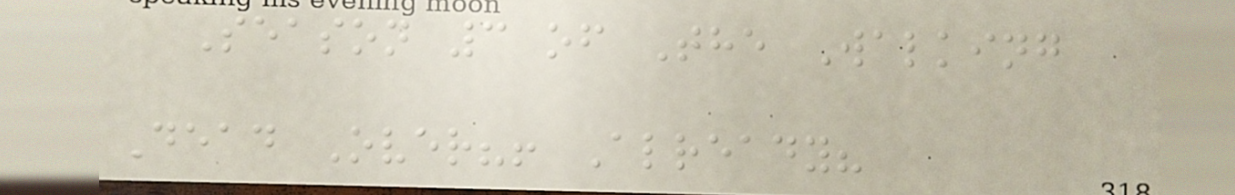Season 3 of The Walking
Dead Over?! Already?
